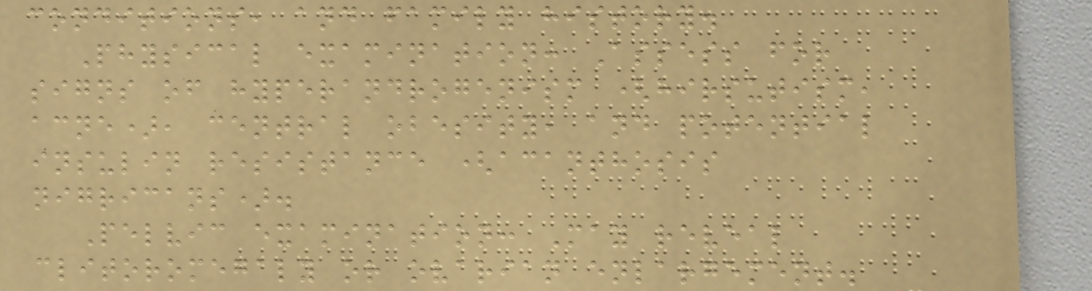conditions, and family history.
Physical examination: Assess for
signs of hyperandrogenism (hirsutism,
acne), central obesity, and potential
insulin resistance (acanthosis
nigricans).
Pelvic examination: May reveal
clitoromegaly or ovarian enlargement.
